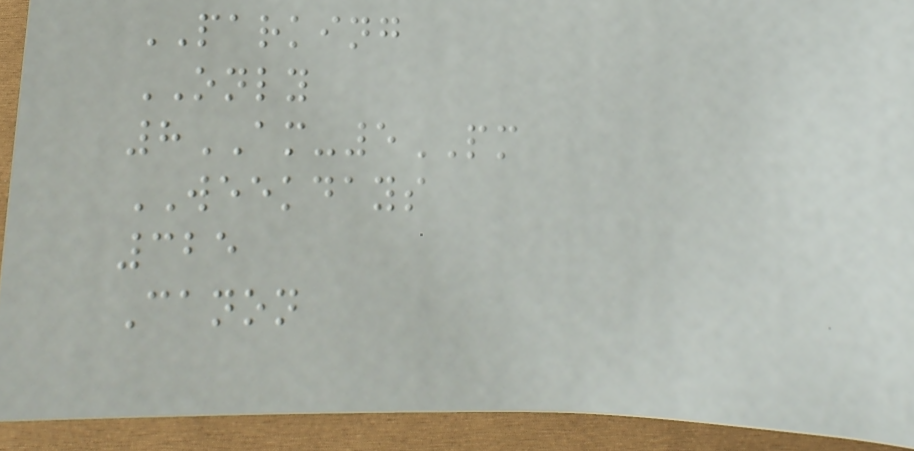PARKING
ONLY
8AM-5PM
WEEKDAYS
325
Canon
